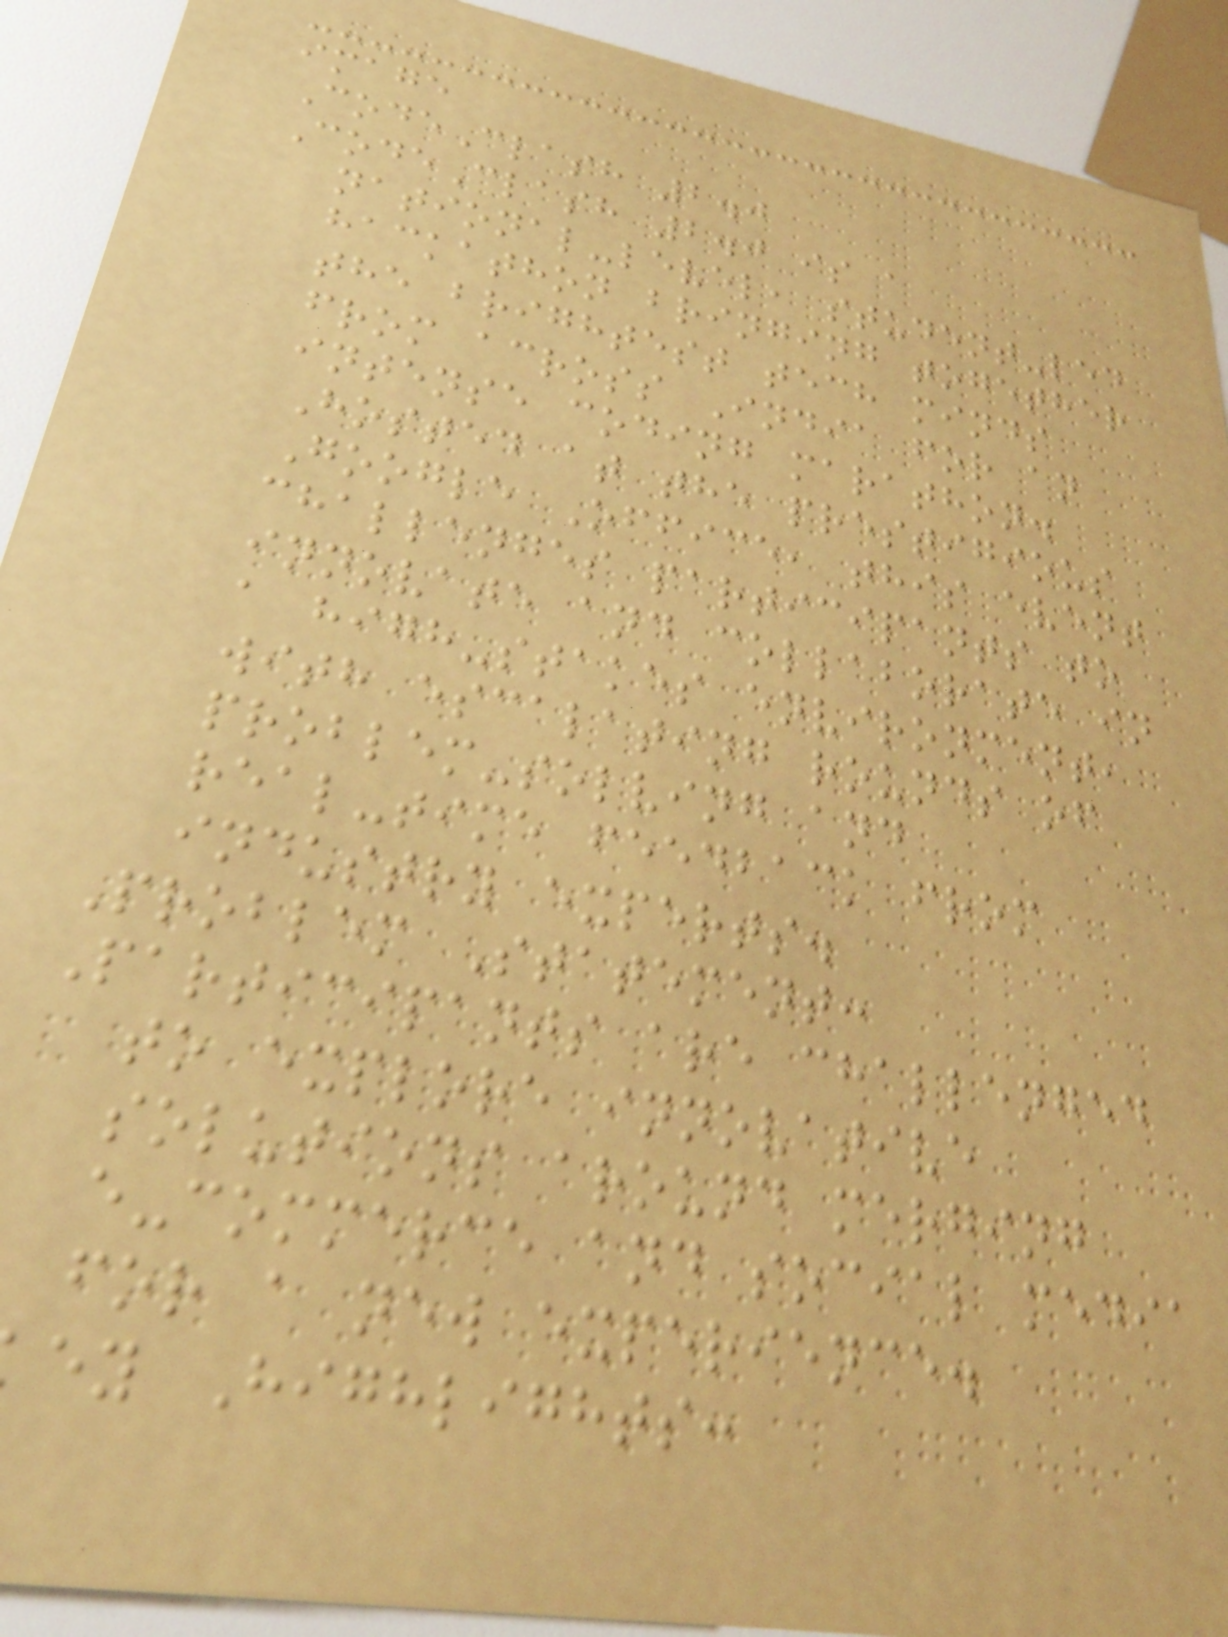image
CodeClash 2.0
CodeClash 2.0 is a
national-level, student-led
hackathon bringing together
the brightest tech minds
from across India for an
intense coding marathon.
Hosted at the prestigious
Google Office, this event
challenges participants to
innovate and collaborate in
a high-stakes environment,
with escalating rounds of
problem-solving and
real-time feedback from
industry experts.
Problem Statement:
Participants are challenged
to explore innovative
solutions around merging
e-commerce and social media
for a new experience.
ey Highlights:
